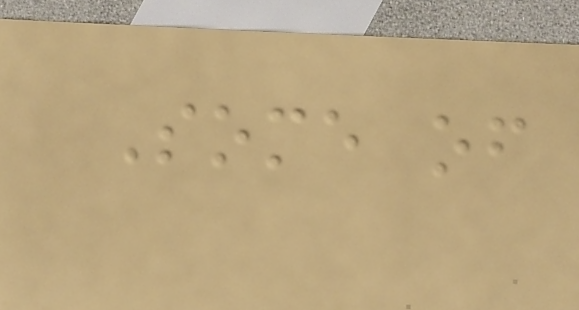Some of
